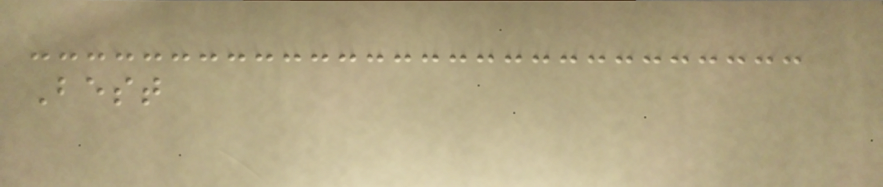Best
